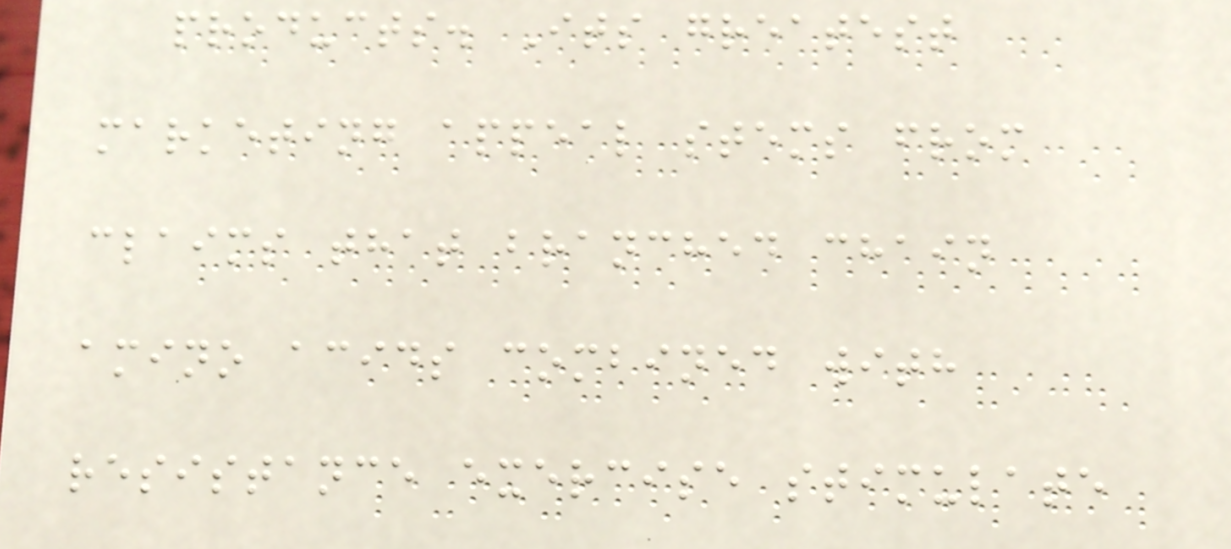products. Its greatest
marketing appeal stems from
claims that branched chain
amino acids combined with
resistance exercise stimulate
